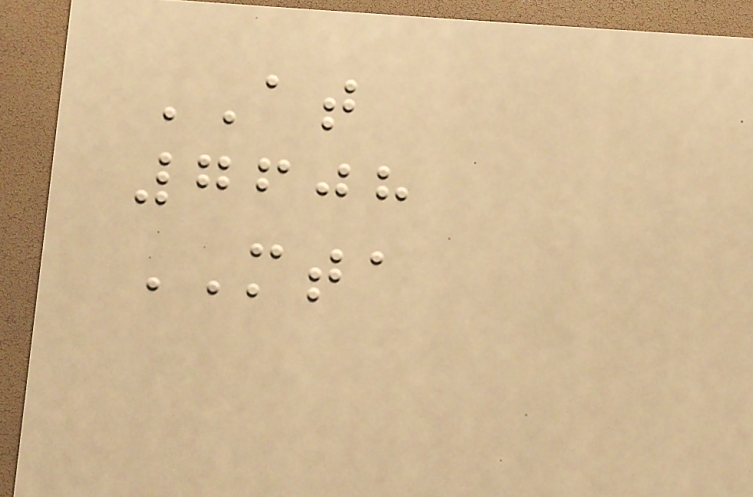AT
7608
MTA
